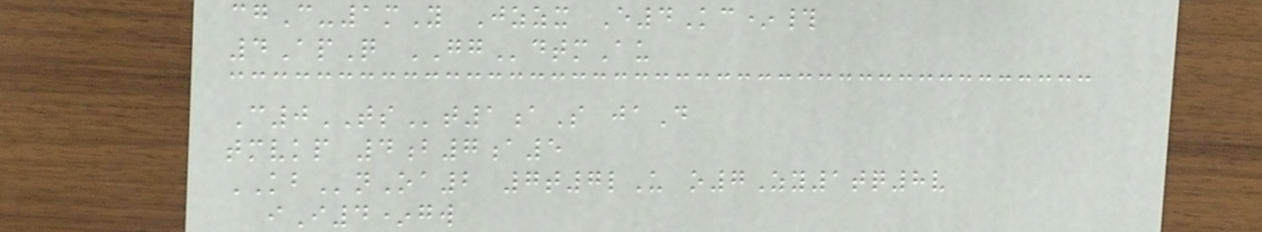cgC-1mY Jzzx E4Kc*#
4ApQ GGdtmAu
C0TSt1aS jaD
tmvkp 4b7a5
KBnOa2 7t7lU o7Zy1tq8v
iI4*gw
